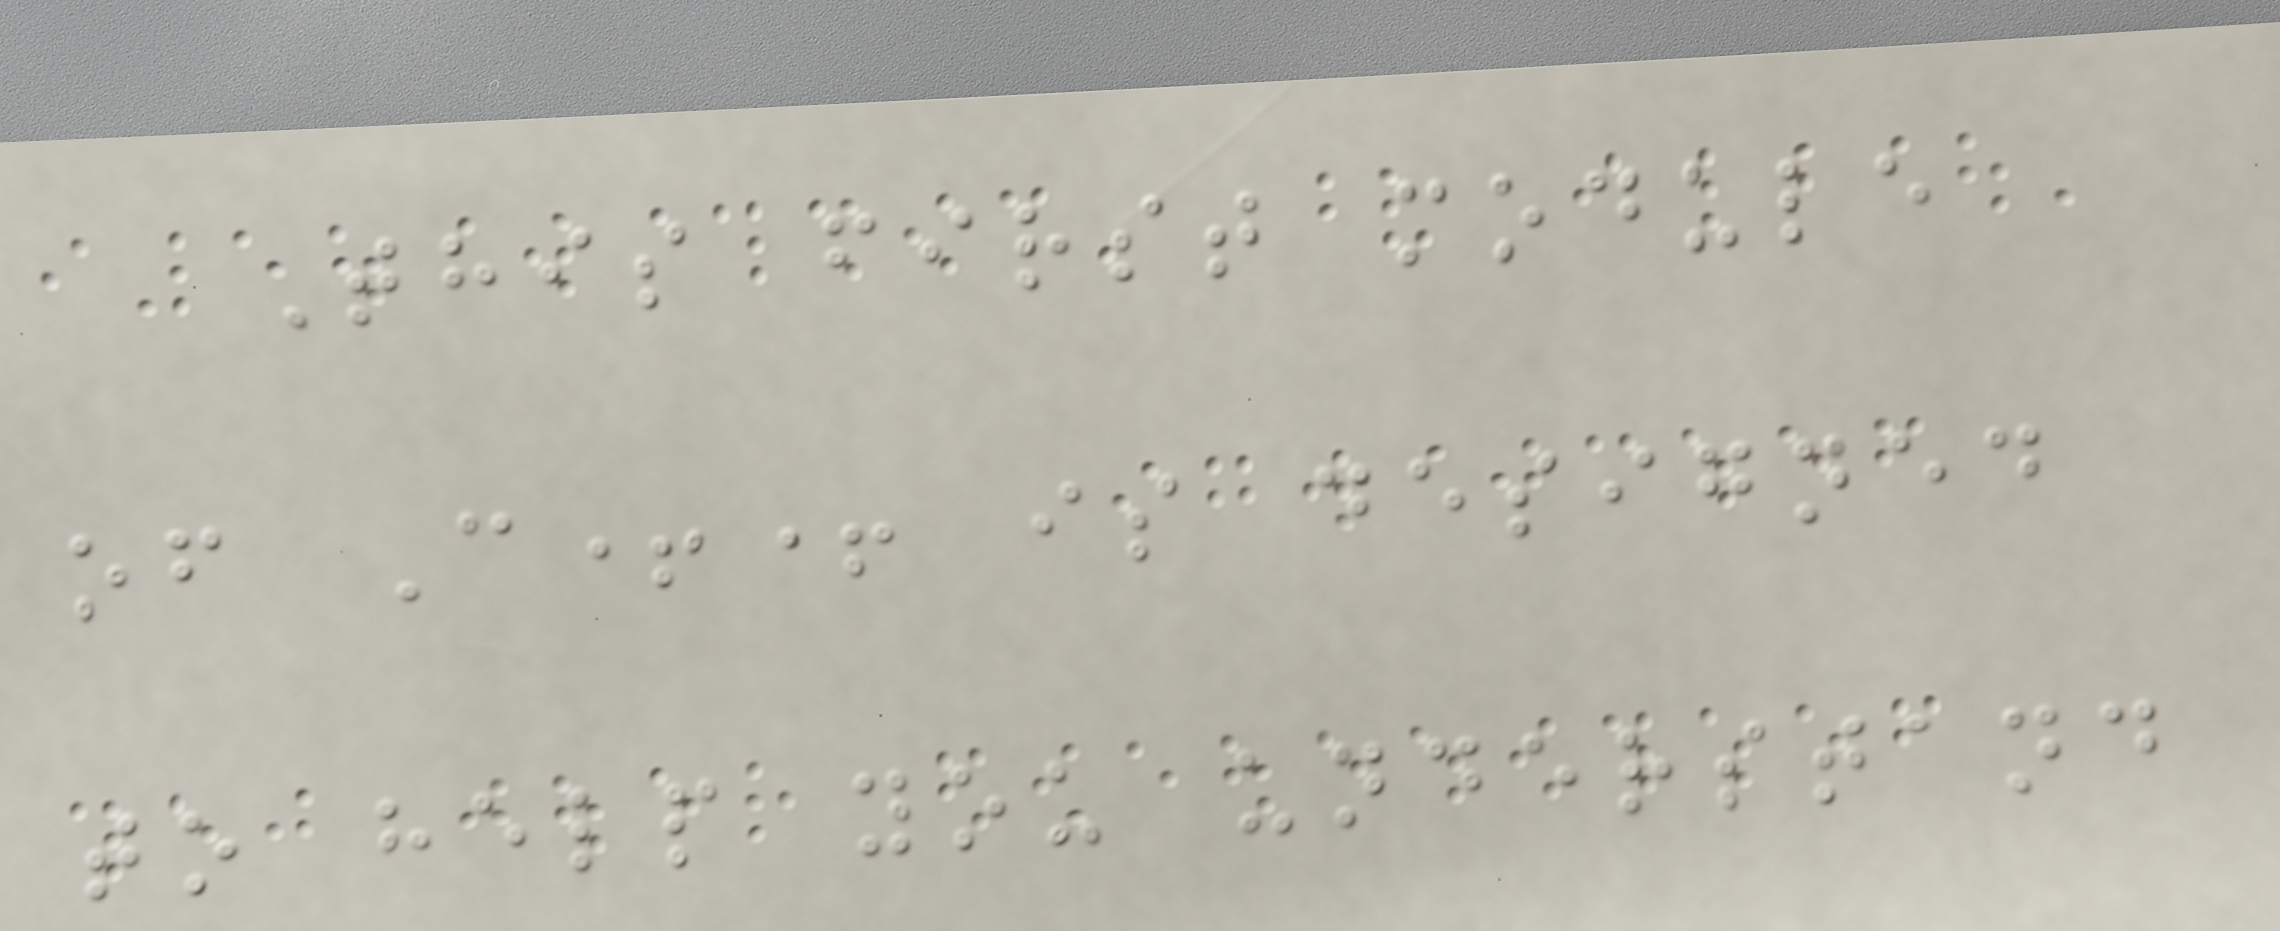This first module
of C++ is designed
to help you understand
